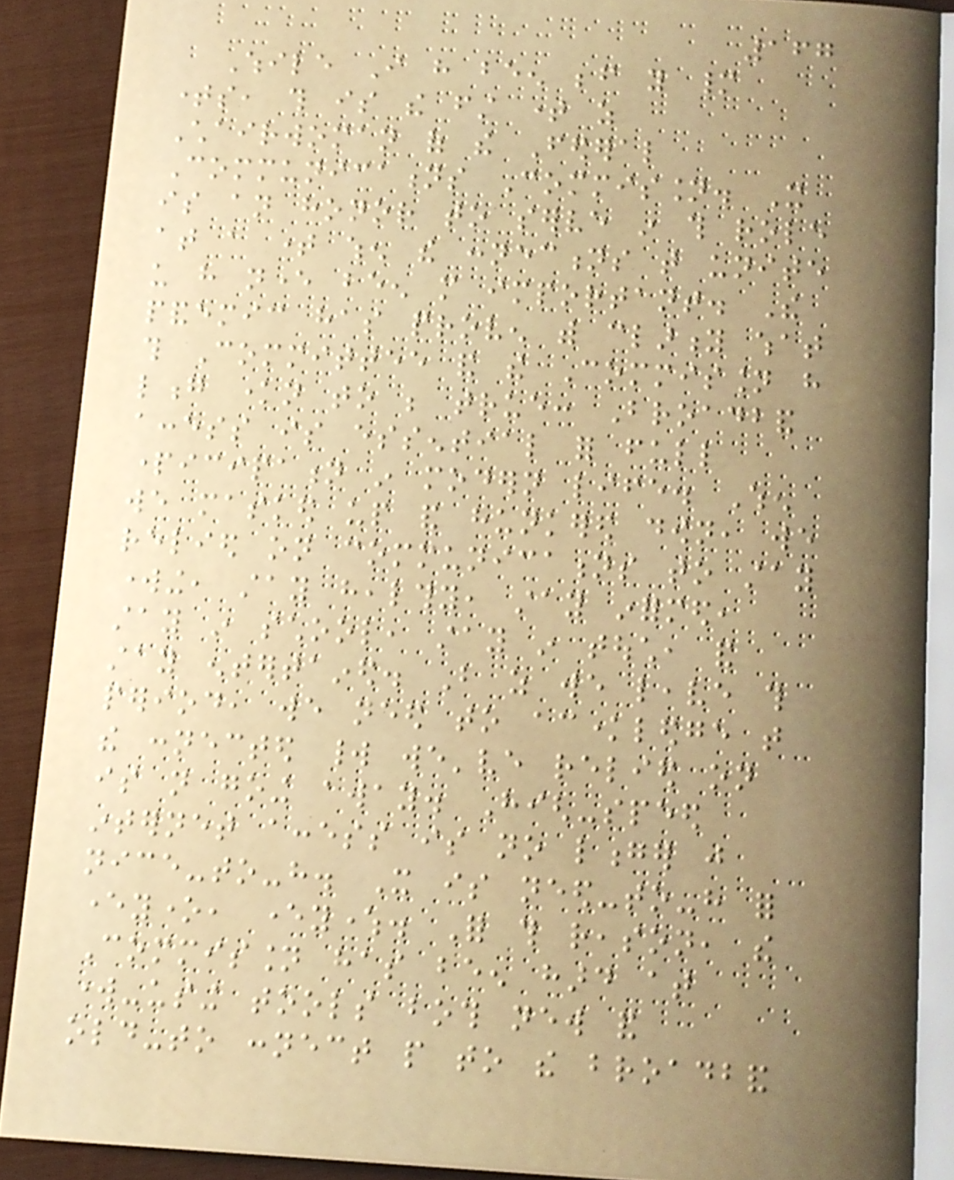167
While I have been before you many
times, this is the first time as
Chairwoman of the Federal
Communications Commission. It
is an honor to serve in this role
at a time when the connections that unite
us have never been more important. The
pandemic has proven with clarity what
this Committee and the Commission have
long known to be true: Broadband
access is essential for full
participation in modern life. When
we masked up and hunkered down, we
relied on communications to stay
working, stay healthy, stay informed,
stay in school, stay in touch, and
stay entertained. But as we leave this
period, we need to acknowledge that
the connected world we've relied on
is not going away. High-speed
internet access is no longer just
nice-to-have. It is need-to-have for
everyone, everywhere. For this reason, the
Commission has been hard at
work-using tools both new and
old-to connect people to the broadband
